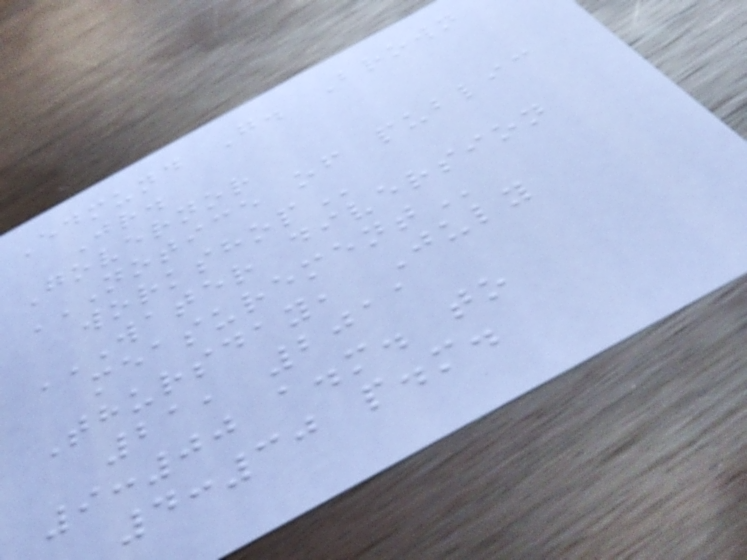Edmund G. Brown
Jr.
Governor
NOTICE OF PUBLIC
WORKSHOP
WATER DIVERSION
MEASUREMENT
Thursday, July
21, 2011
9:00 a.m. to
4:30 p.m.
